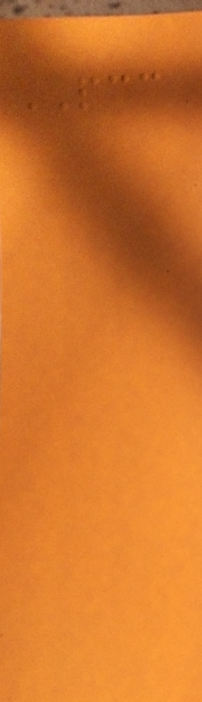PCC
